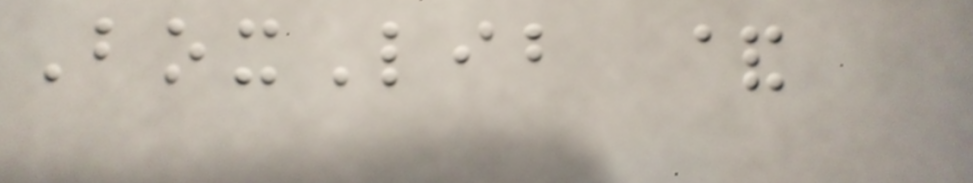BoxLib &
